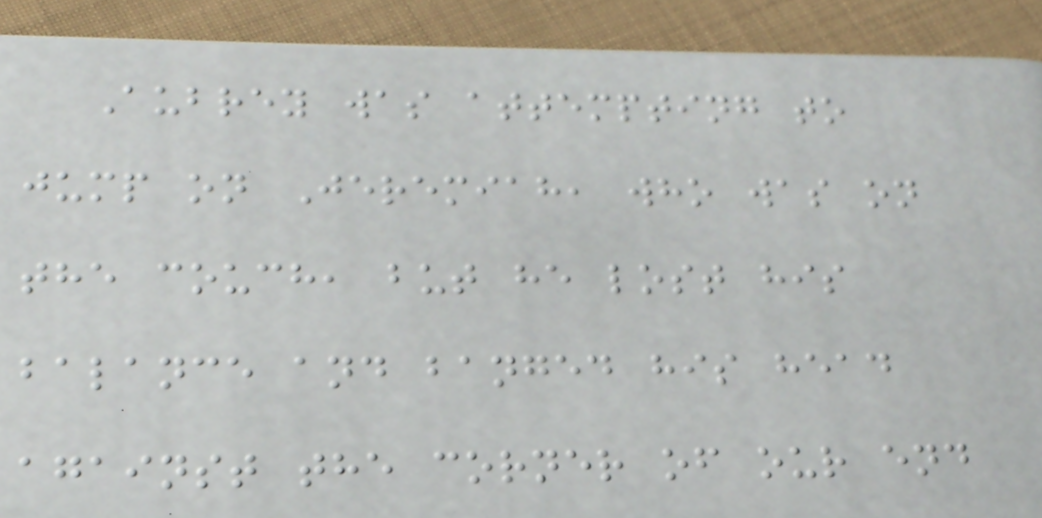Aubrey was attempting to
jump on Jeremiah, who was on
the couch, but he lost his
balance and banged his head
against the corner of our end
